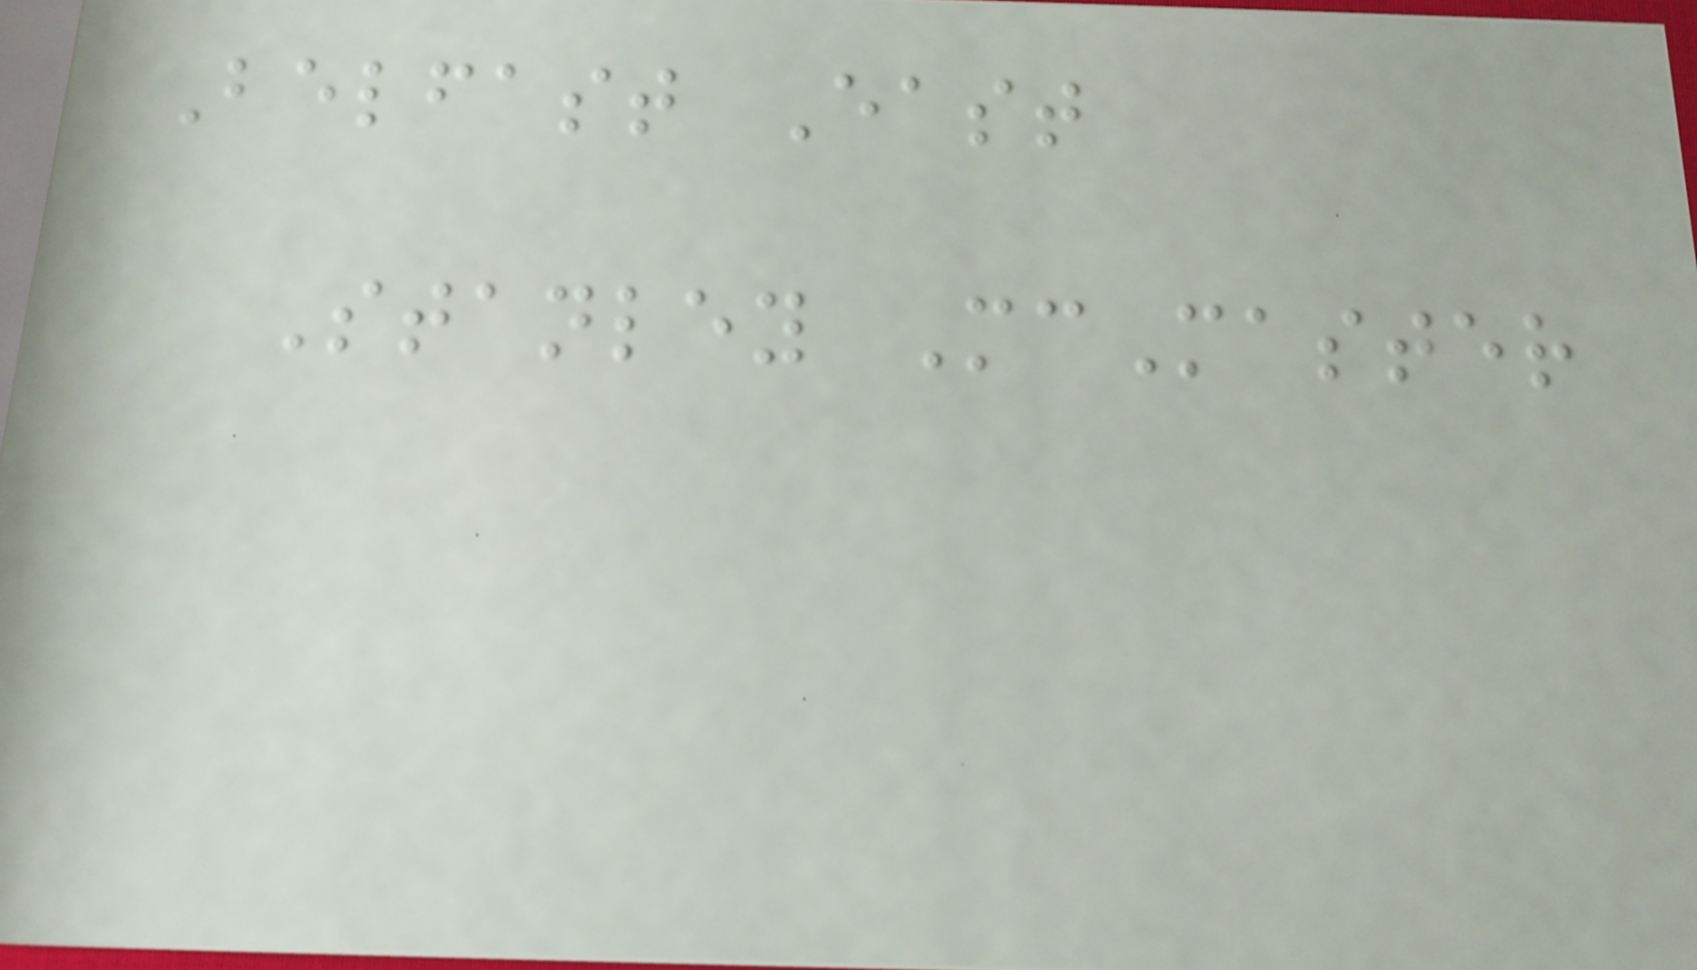Belfast East
Stanley McMaster
